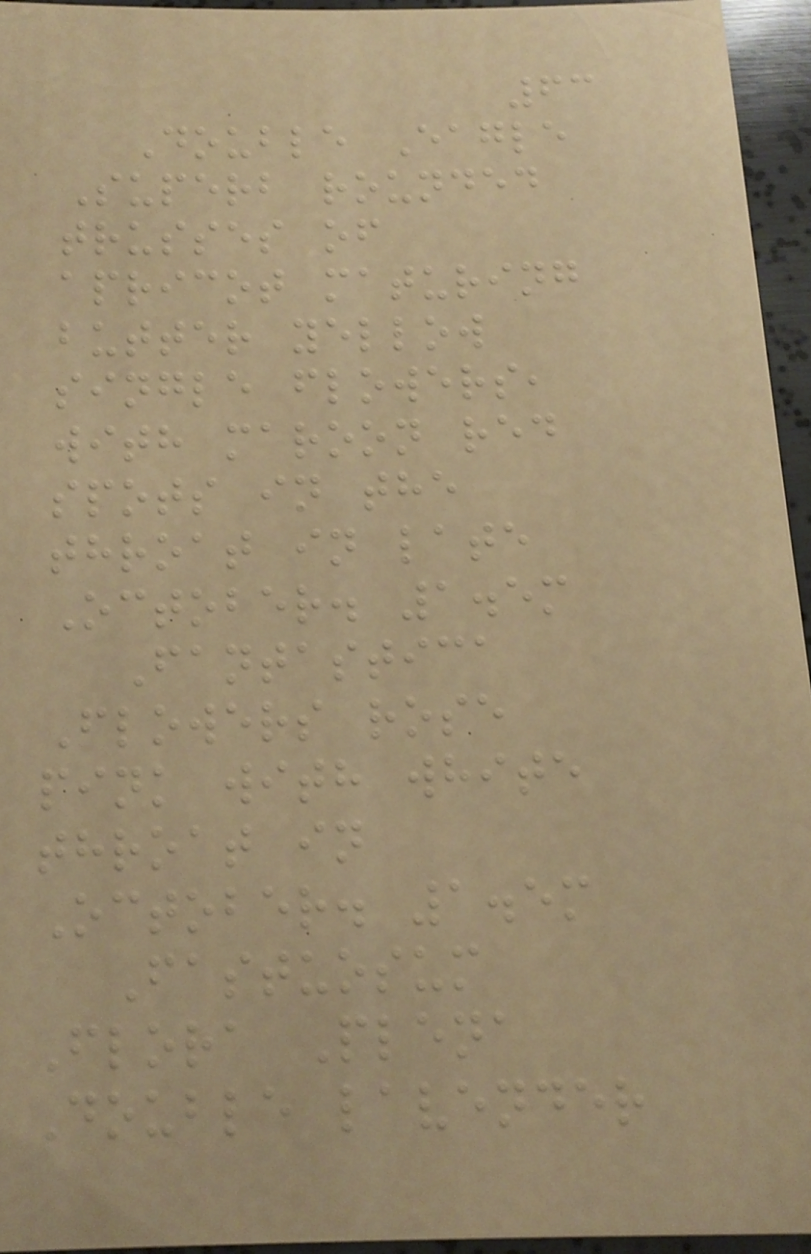63
Double Eagle
Superb rounded
trusses of
apricot maturing
butter yellow
single flowers,
with maroon red
spots in the
throat in late
October. 1.5m
Fantastica
Flowers rose
pink with white
throat in
October. 1.5m
Fastuosum
Flora Plena
Double lavender
